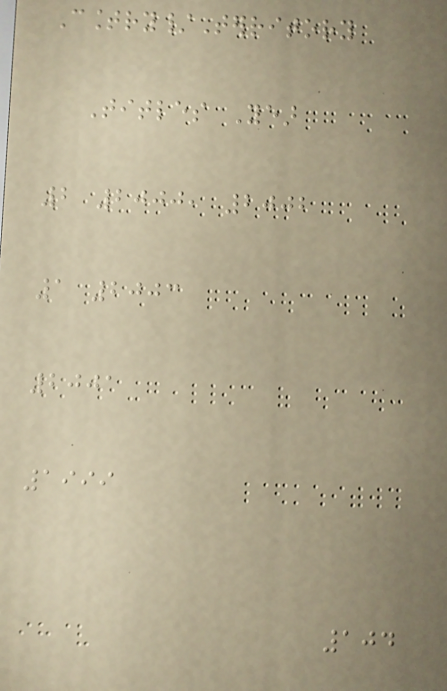Country/Territory
Titles Year
2 2000, 2002
1 2003
2001
1999
104
